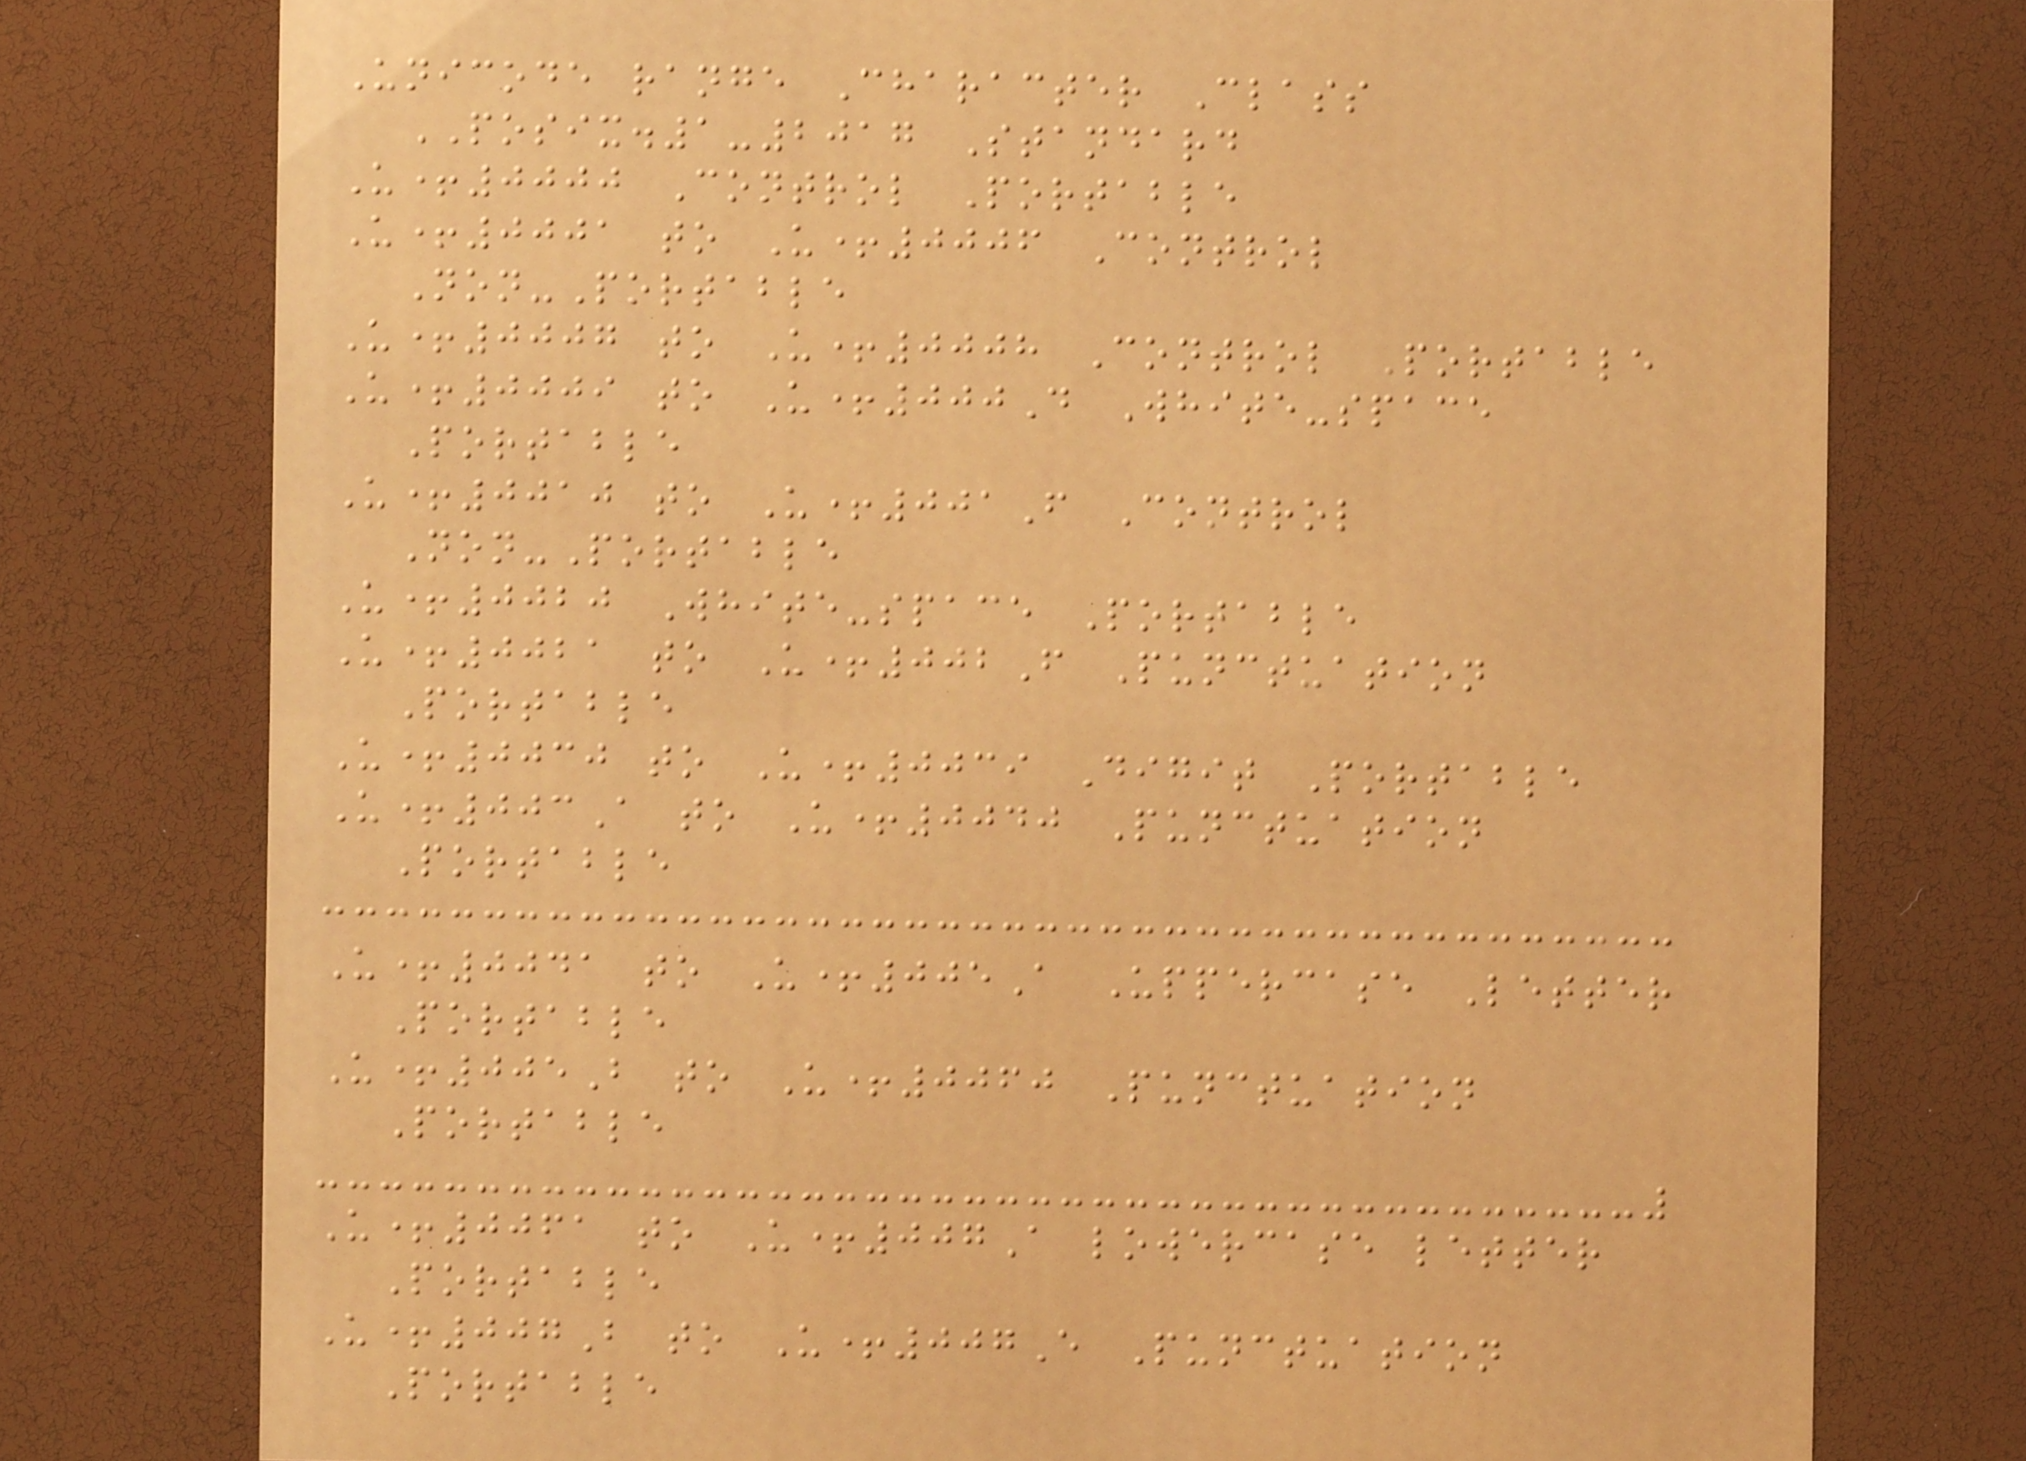Unicode range Character Class
POSIX.1-2017 Standard
U+0000 Control Portable
U+0001 to U+0006 Control
Non-Portable
U+0007 to U+0008 Control Portable
U+0009 to U+000D White-space
Portable
U+0010 to U+001F Control
Non-Portable
U+0020 White-space Portable
U+0021 to U+002F Punctuation
Portable
U+0030 to U+0039 Digit Portable
U+003A to U+0040 Punctuation
Portable
U+0041 to U+005A Uppercase Letter
Portable
U+005B to U+0060 Punctuation
Portable
U+0061 to U+007A lowercase letter
Portable
U+007B to U+007E Punctuation
Portable
